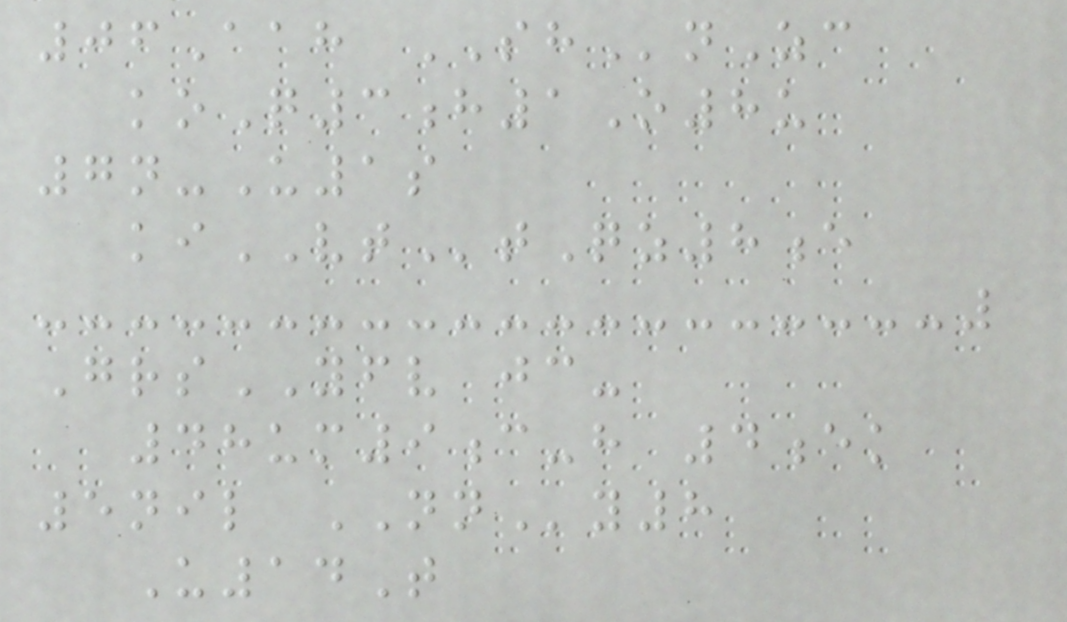06Aah SHnZc
koQ3h1O8u
7n-U1s
kiVTtQz8e
GrsYFV jc-
48um9c-h 4ek
5nil NNy8
U14T
